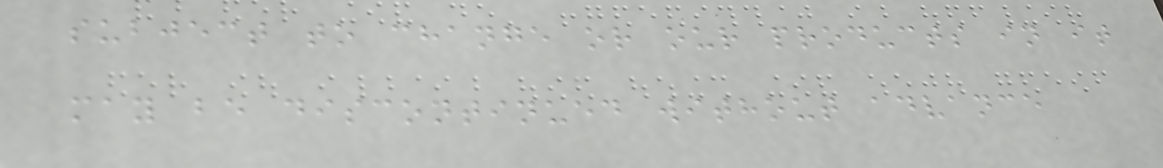subject to change or our products in it
may be discontinued without advance
